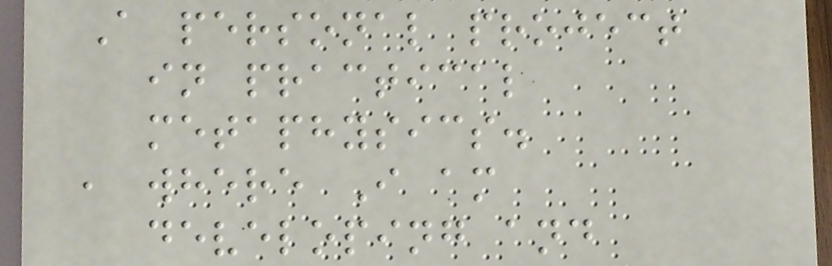A personal project
in practical
metaphysics.
, where I am
developing and
